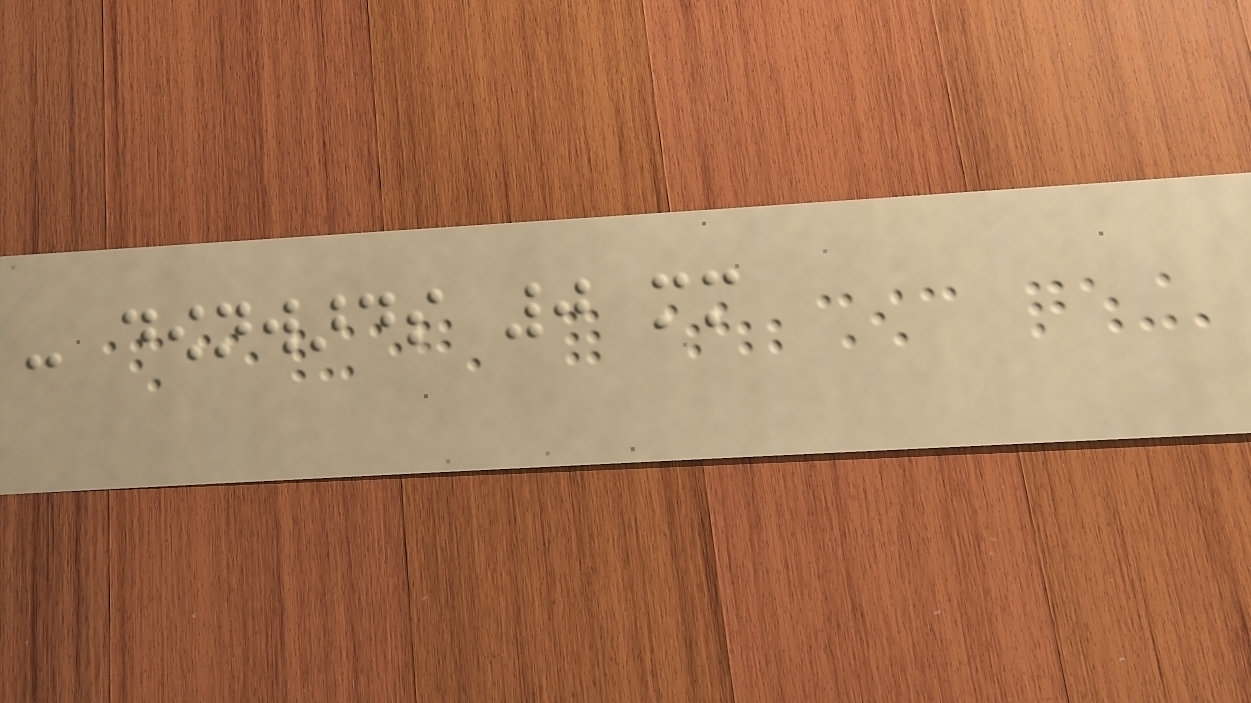- downwards 0 mm
